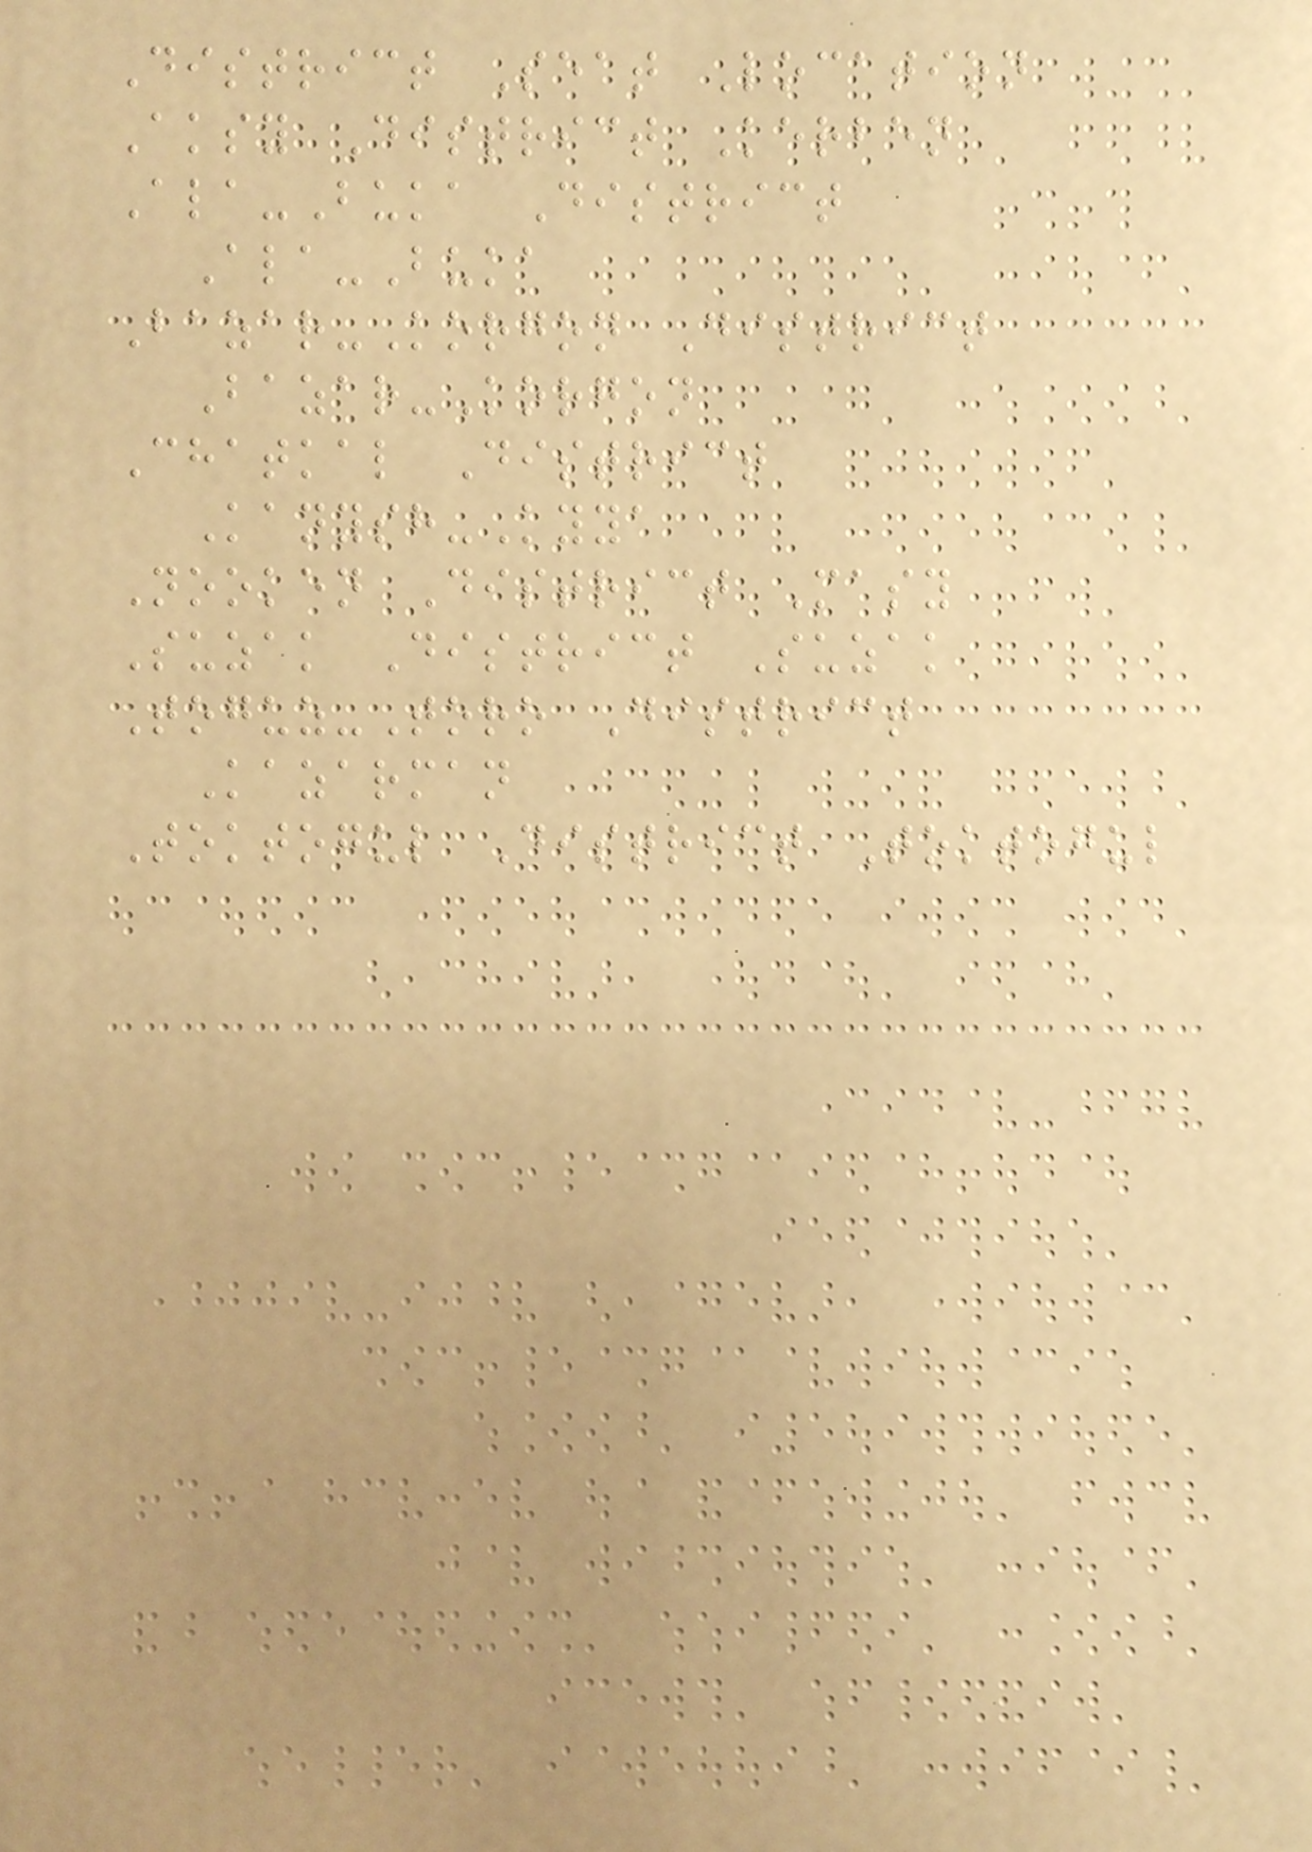District Seat Location
Aksy District Kerben
Ala-Buka District
Ala-Buka
Bazar-Korgon District
Bazar-Korgon
Chatkal District
Kanysh-Kyya
Nooken District Masy
Suzak District Suzak
Toguz-Toro District
Kazarman
Toktogul District Toktogul
